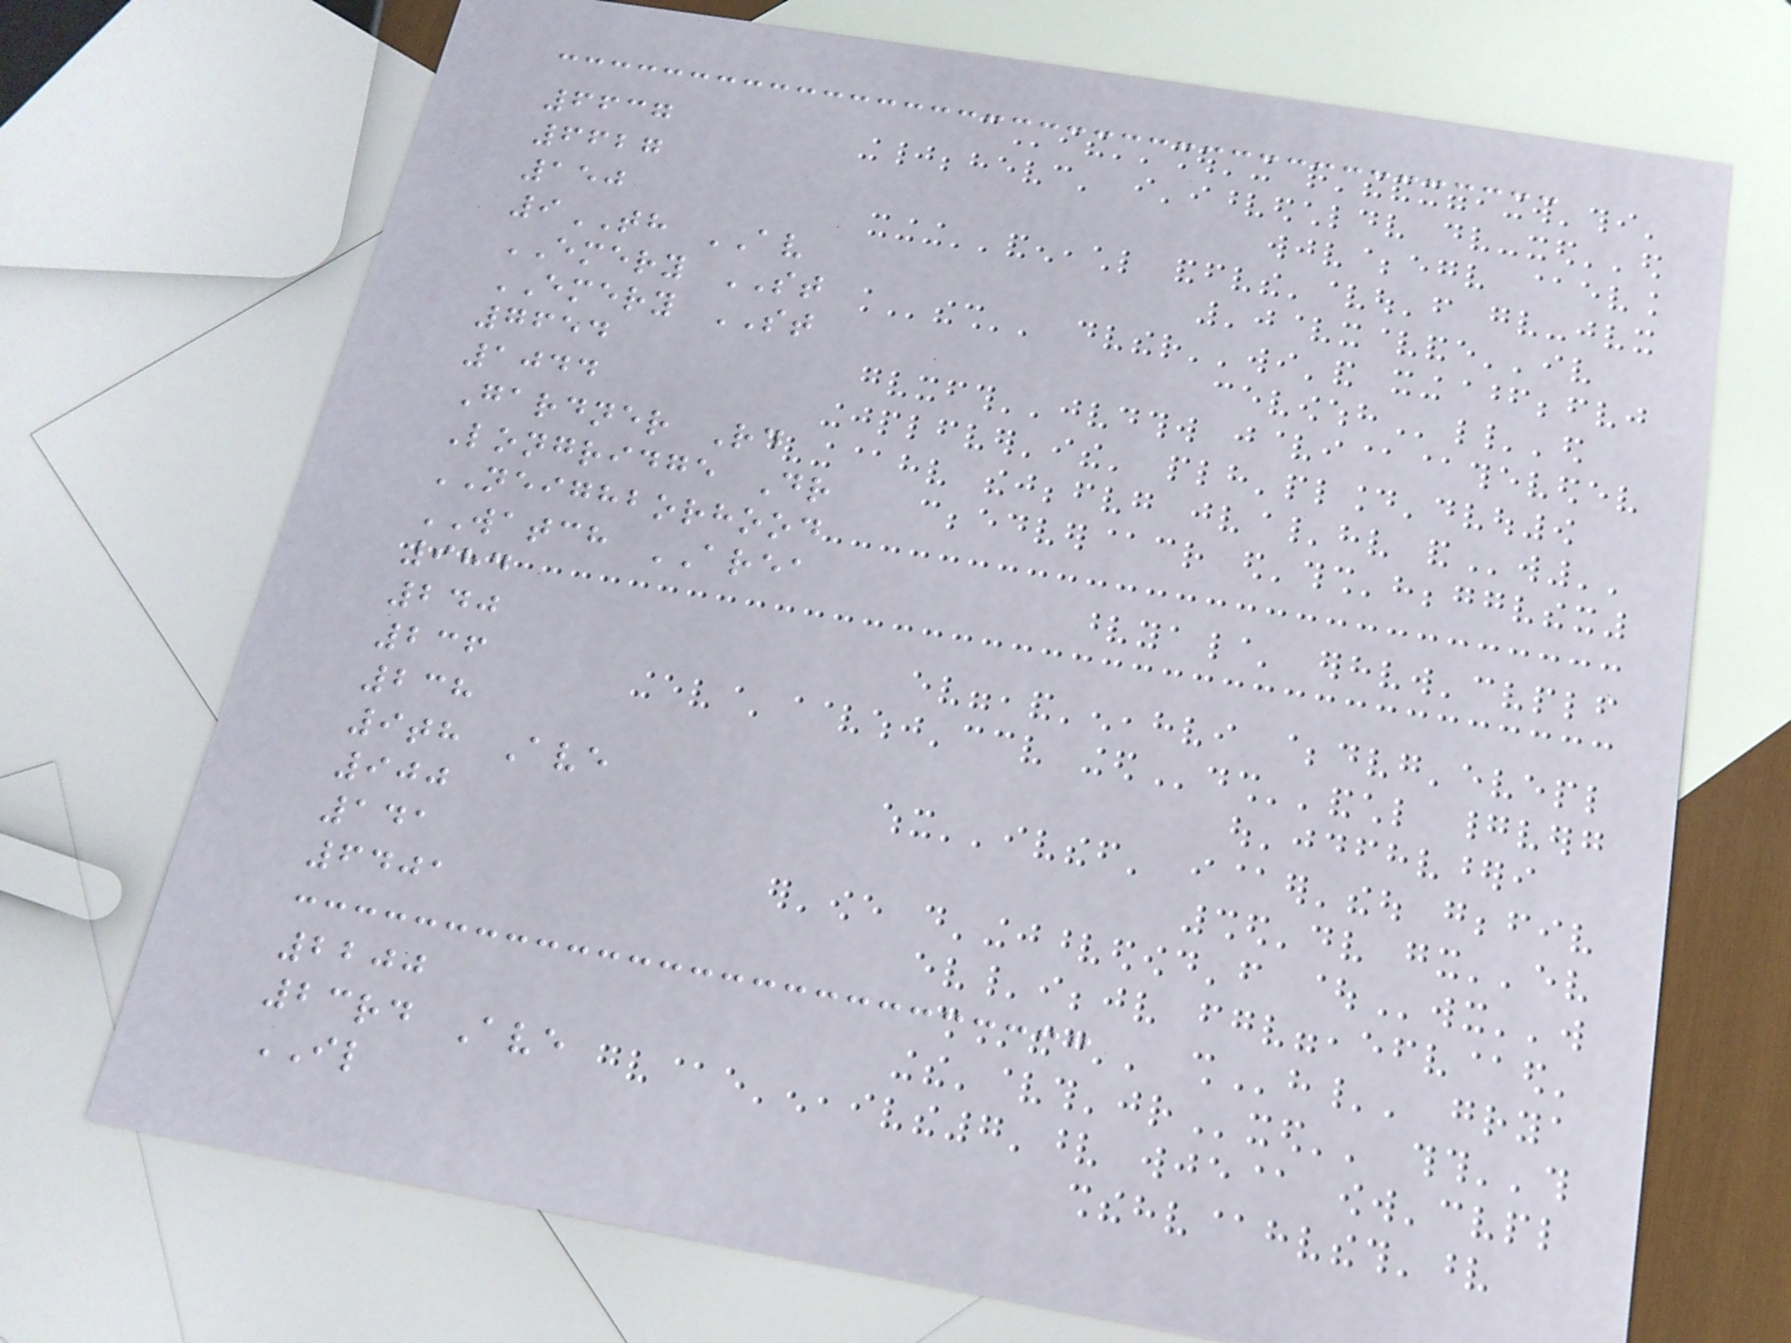6637
6627
150
9TH AV
EMERY ST
EMERY ST
7654
1044
Gardner Rd
Longridge Dr
NEIGHBORHOOD
WATCH AREA
984
240
236
238
9th Ave
900
141
6401
2200
23rd Ave
IL
